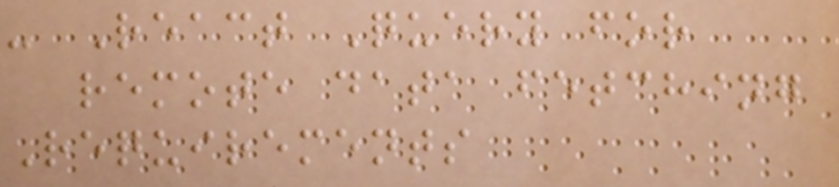- React Query for
remote data fetching
Requirements
